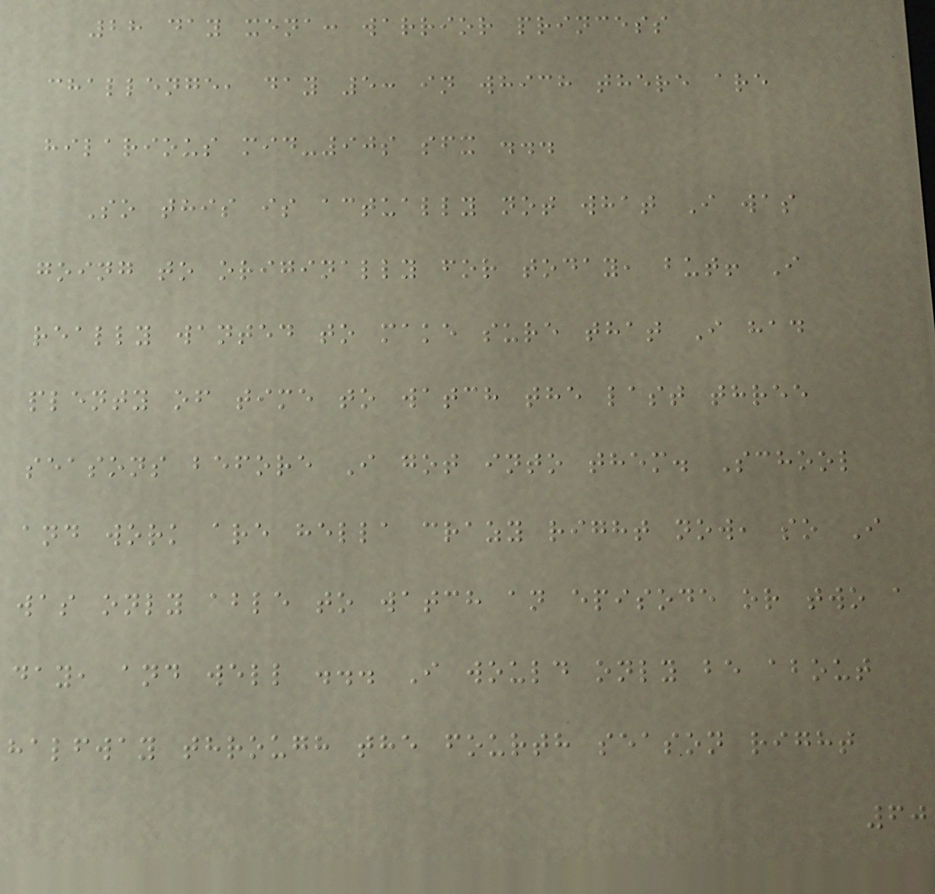28 day xena: warrior princess
challenge, day 5: in which there are
hilarious mid-90s sfx ...
So this is actually not what I was
going to originally for today, but! I
really wanted to make sure that I had
plenty of time to watch the last three
seasons before I got into them. School
and work are hella crazy right now, so I
was only able to watch an episode or two a
day, and well ... I would only be about
halfway through the fourth season right
60
